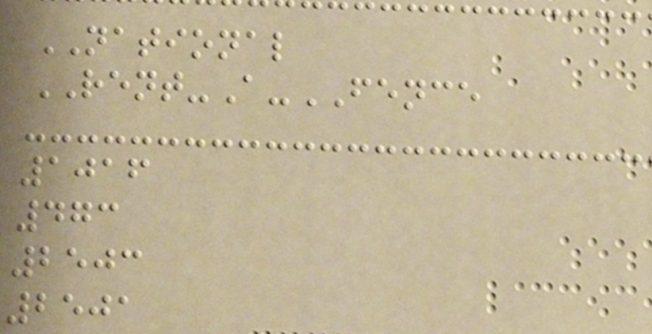NATIONAL
RENT-A-FENCE
1016
473
2503
2501
